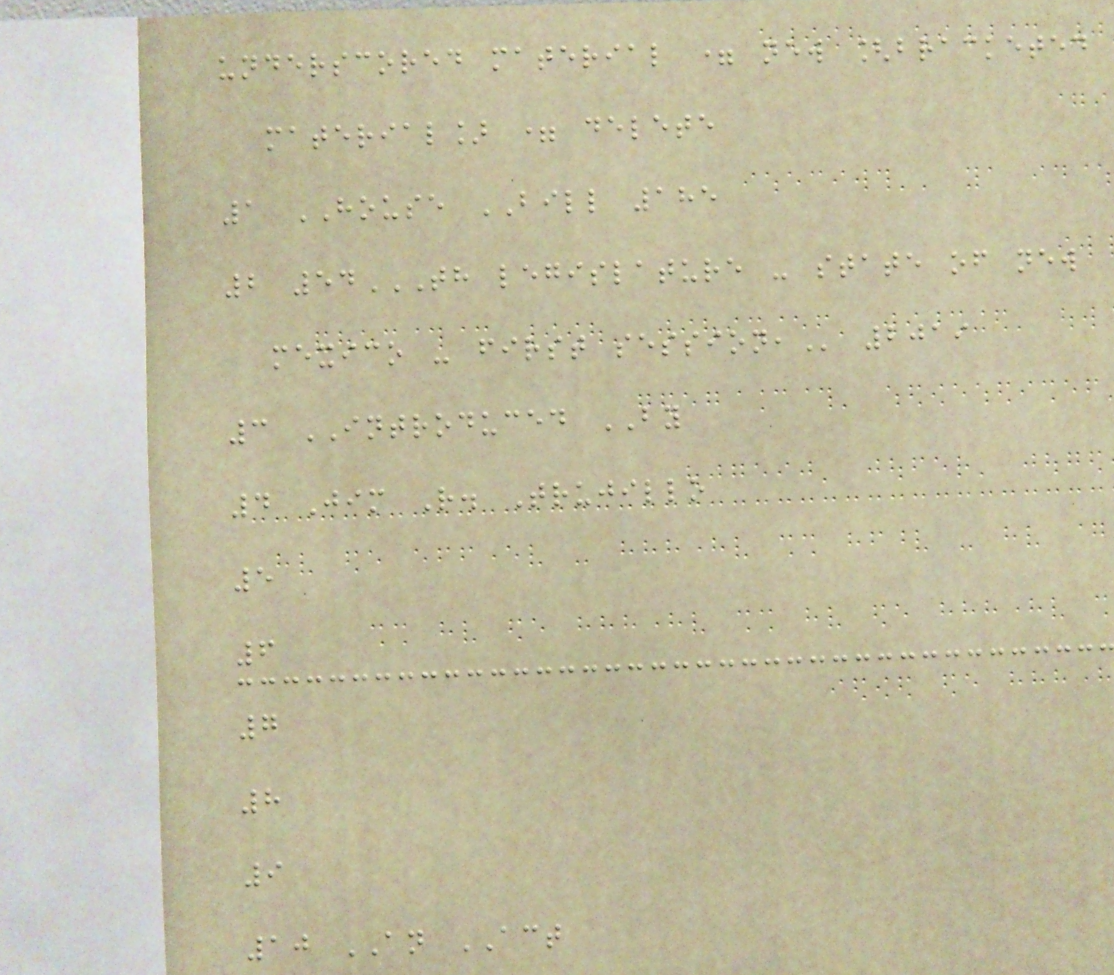underscored material = new [bracketed
material] = delete
1 HOUSE BILL 185
2 54TH LEGISLATURE - STATE OF NEW
MEXICO - FIRST SESSION, 2019
3 INTRODUCED BY
4 Jim R. Trujillo
5
6
7
8
9
10 AN ACT
